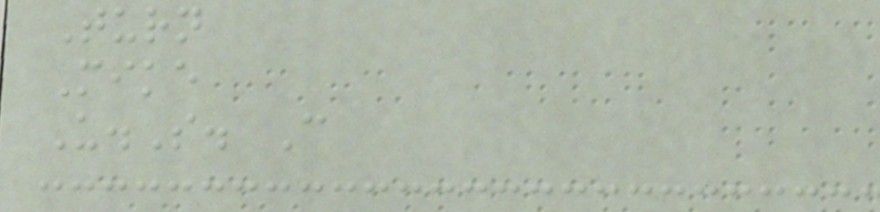Turn
Mike
U.S. C
